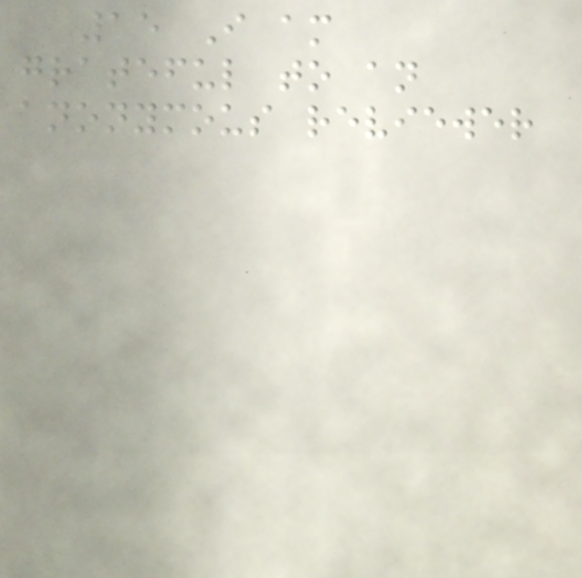15 I am
grateful to an
anonymous reviewer
